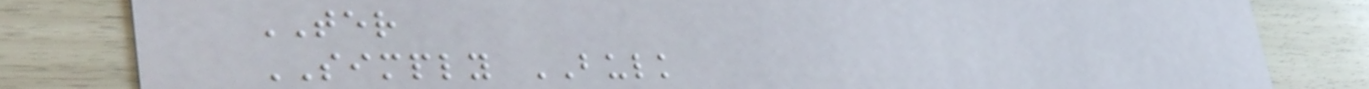TER
SIMPLY BULK
